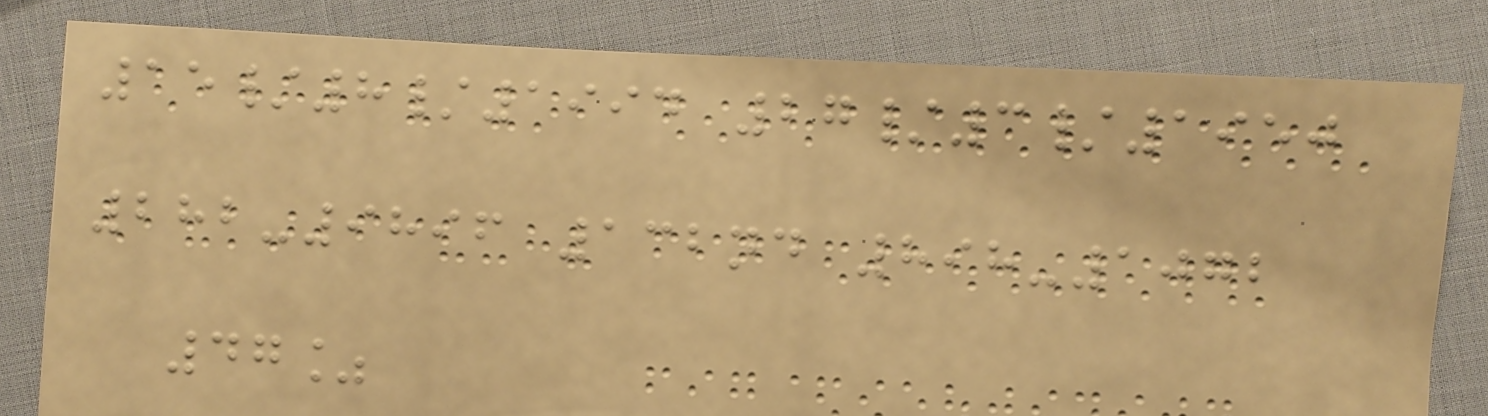15/8/1994 27/3/1950
282-9896 132nd 898-1072
47%
